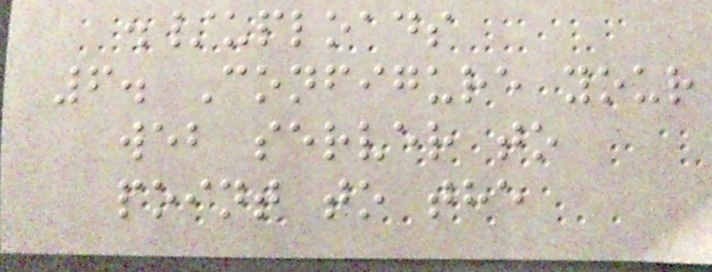./uploads
6. Configure your
web server to
point to the
